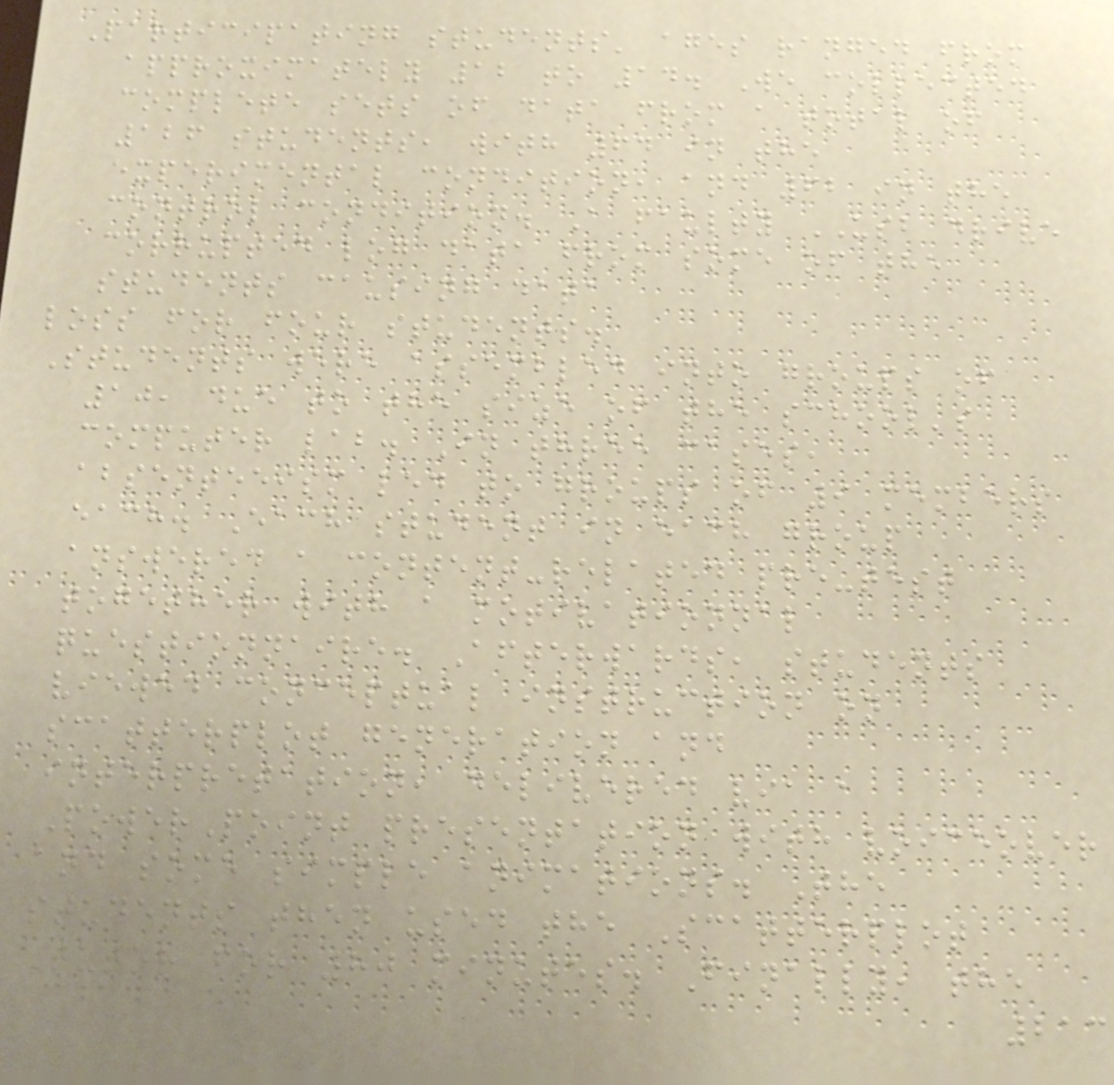Participating students' ages ranged from
approximately 12 to 14. We collected
complete sets of data from a total of
126 students, with 64 in the
experimental condition, and 62 in the
control condition. A faulty USB drive
corrupted log data from some of the
students causing data
loss for four students.
Students were assembled into groups of
10, due to the size of the school's
computer lab. In three cases,
absenteeism led to groups of 9 members
each. Each student in each group
answered a content-related pre-test
together with a motivationnal
questionnaire. Afterwards, students
viewed conceptual instruction on
scatterplot generation and
interpretation, delivered via a
PowerPoint presentation with voiceover
and some simple animations. The
students then used the Scatterplot
Tutor for 80 minutes. Finally, the
213
